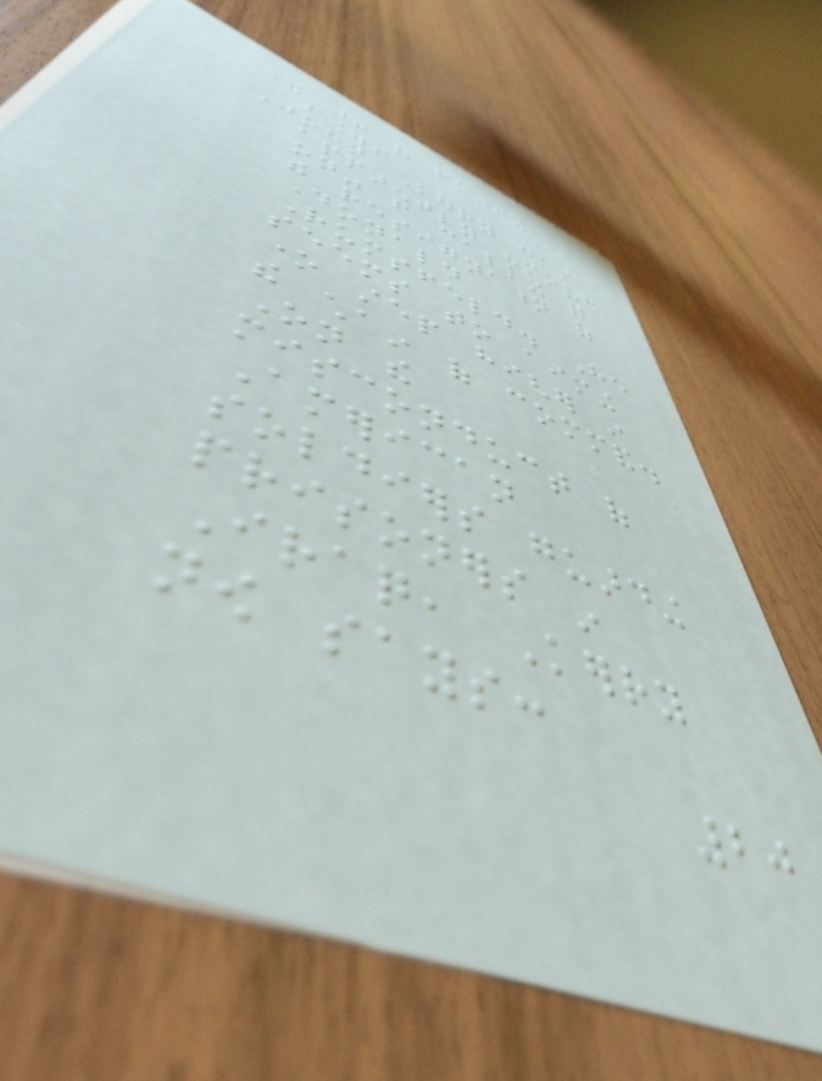The art of pointing
fingers
John Kerry has
apparently "moved
on" from calling for
the resignation of
Donald
Rumsfeld. He
seems to aiming
one step higher in
the chain of command.
On the
misconduct of
American
soldiers guarding
prisoners in
Iraq, Kerry
now says:
20
